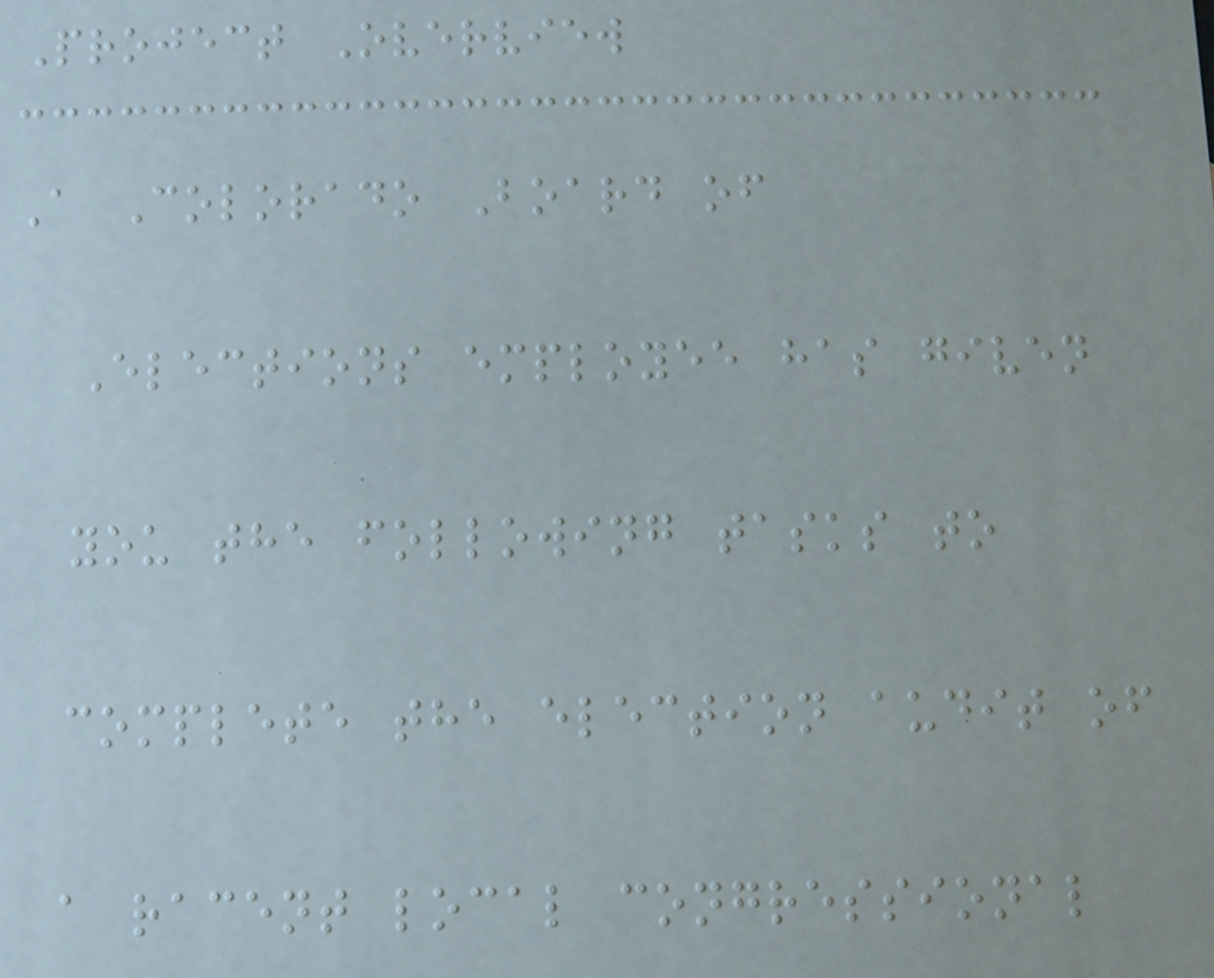Project Overview
A Colorado Board of
Elections employee has given
you the following tasks to
complete the election audit of
a racent local congressional
